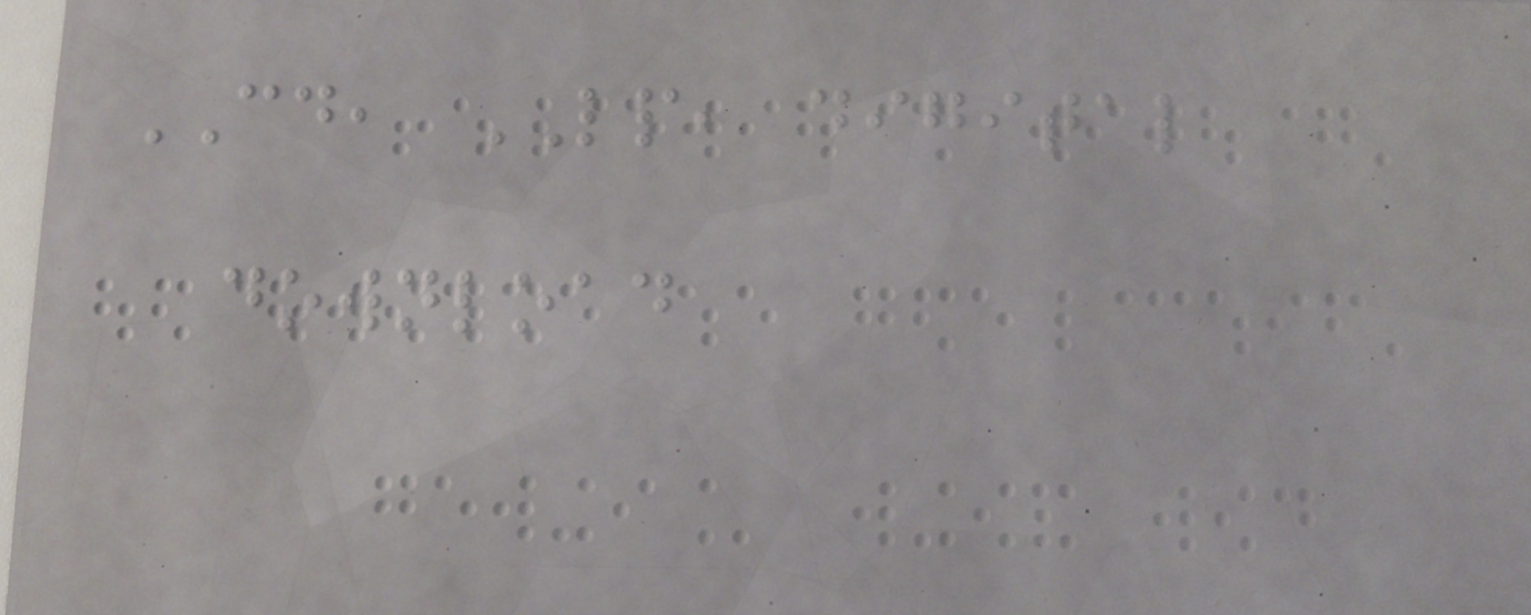CD, LP, digital
download
